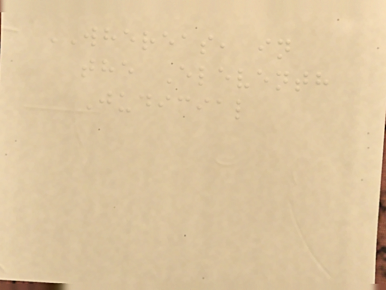WHEREAS, in
the Eleventh
Judicial
